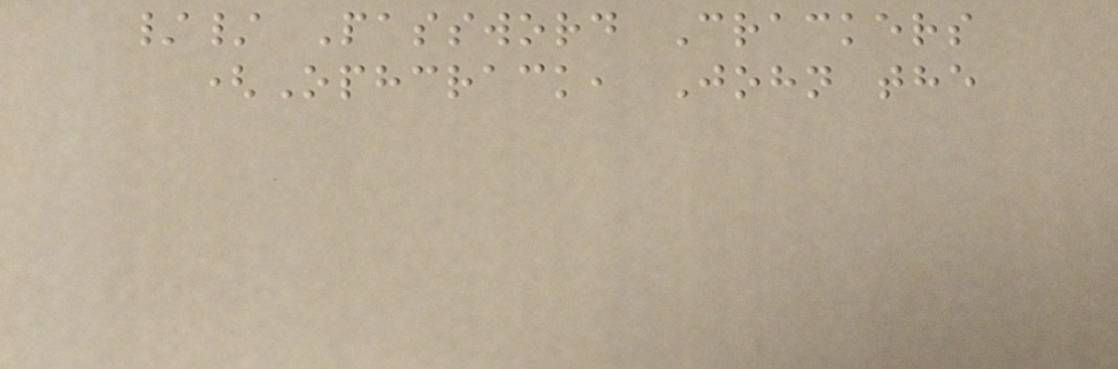// Password Crackers
(Ophcrack, John the
